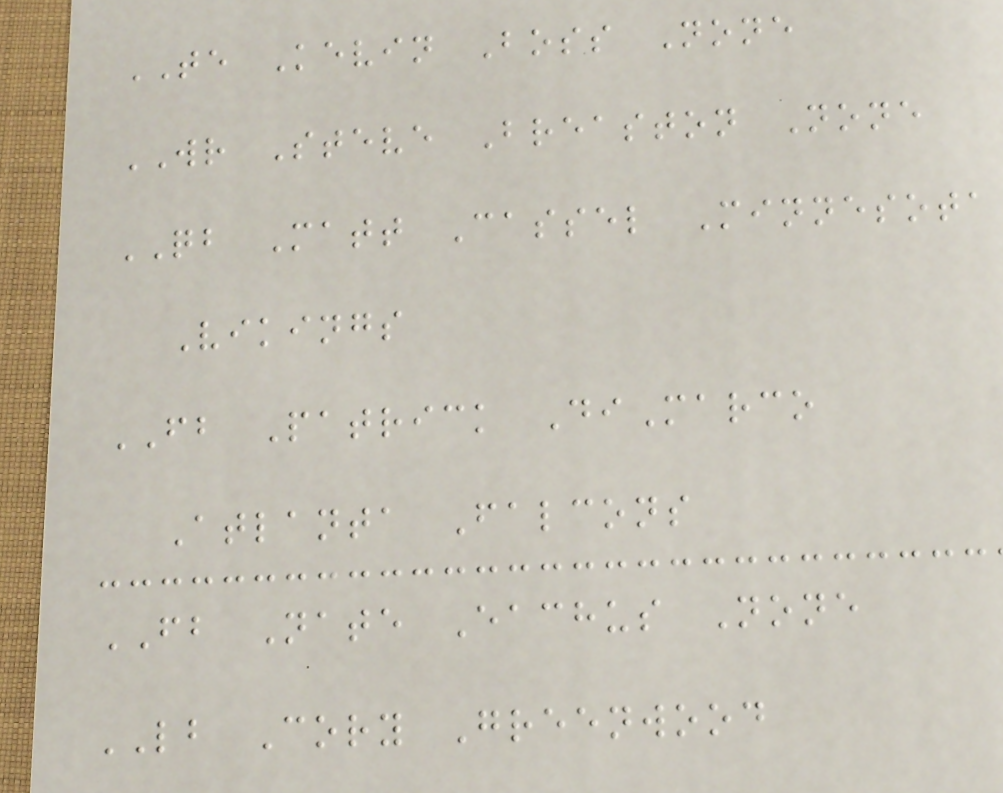TE Kevin Boss None
WR Steve Breaston None
QB Matt Cassel Minnesota
Vikings
FB Patrick DiMarco
Atlanta Falcons
FB Nate Eachus None
LB Cory Greenwood
